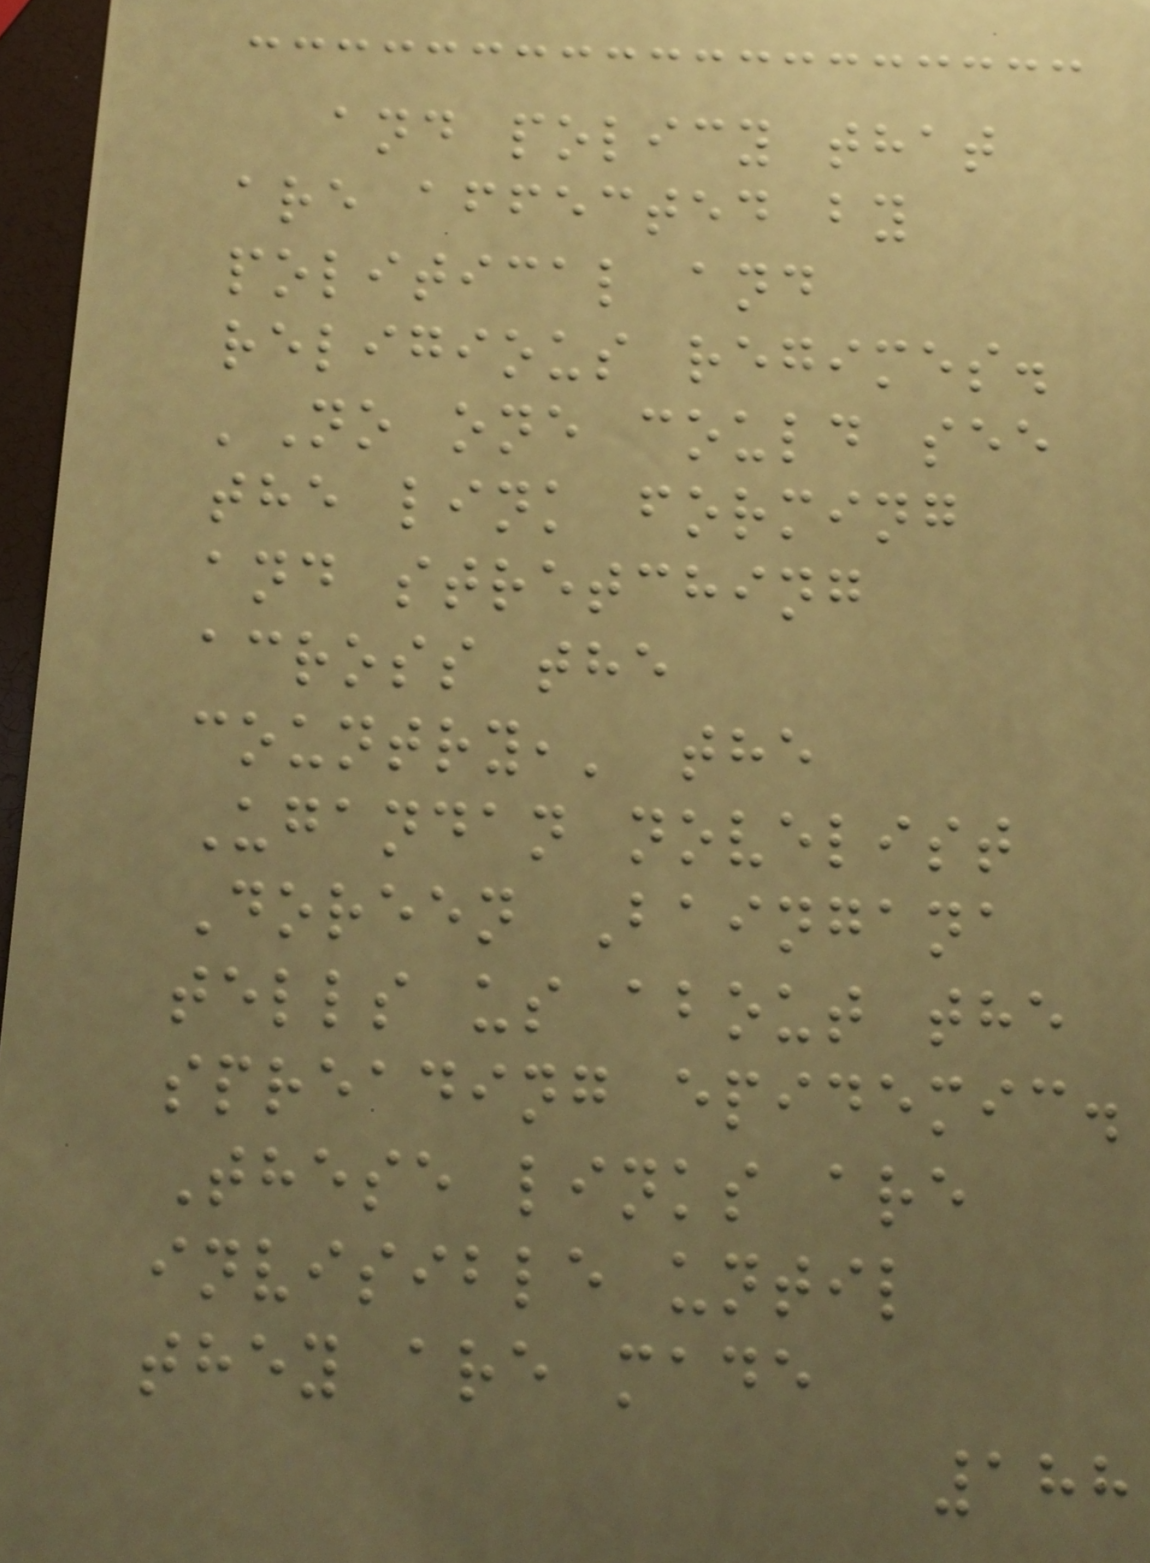and policy that
are affected by
political and
religious regimes.
'No one could see
the link forming
and stretching
across the
country,' the
Ugandan novelist
Doreen Baingana
tells us about the
spreading epidemic.
These links are
invisible until
they are made
188
